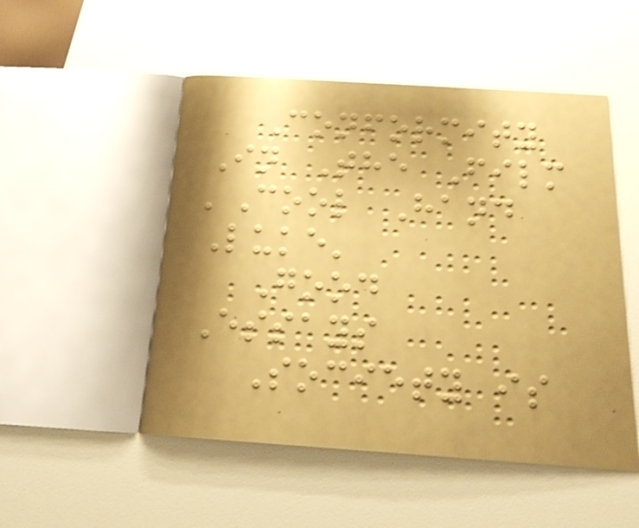Conformity
In The Film
'Cool Hand
Luke'
Good
Essays
Society is
